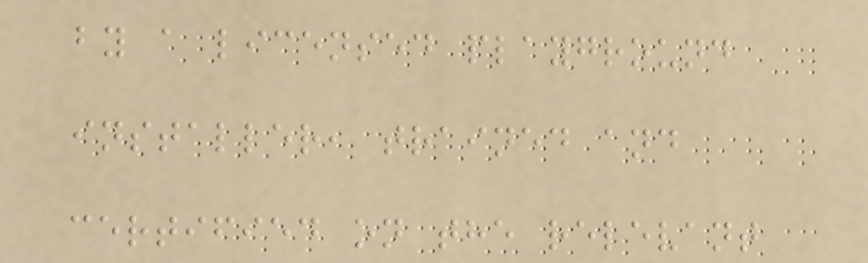by a licensed playground
installer, trained and
certified on the relevant
